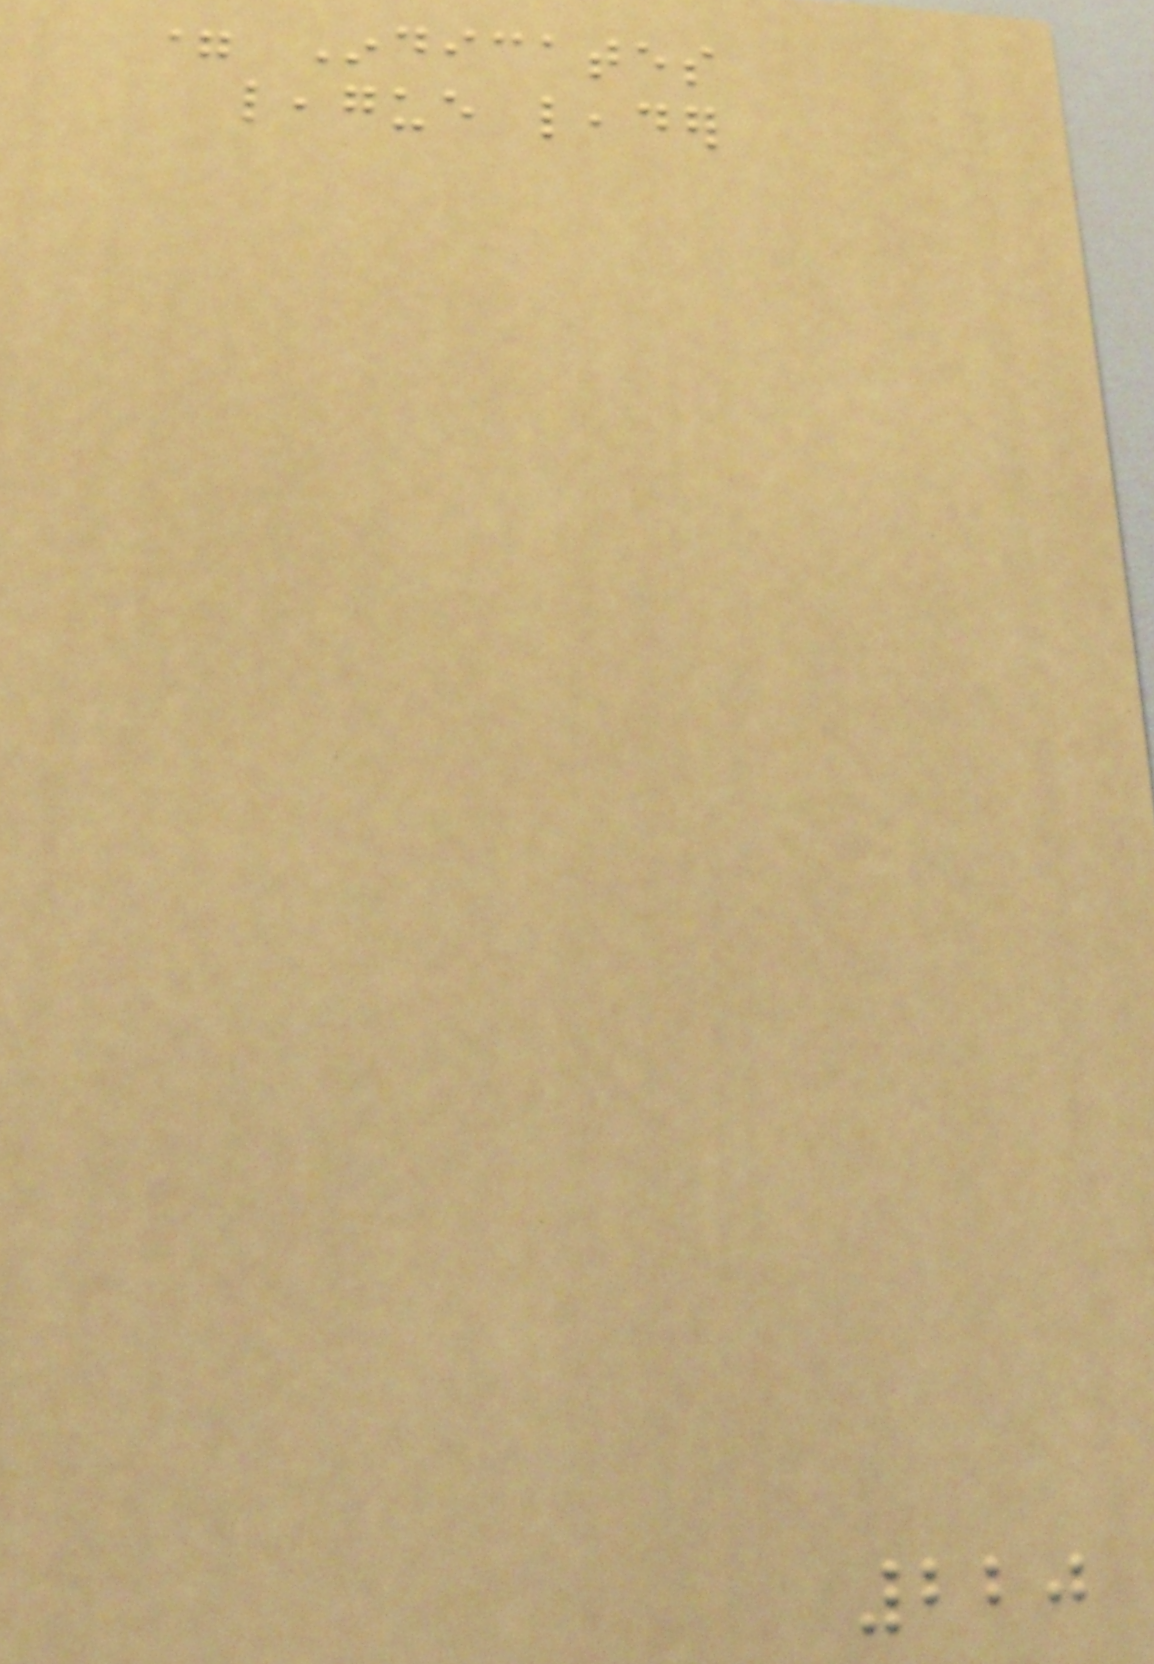= Indicates
league leader
220
